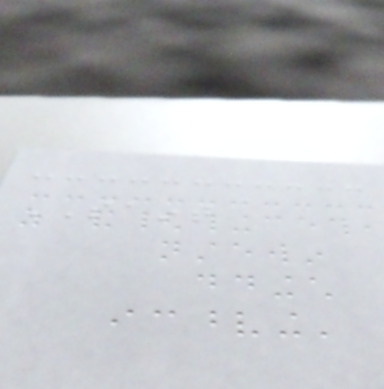SAINT
